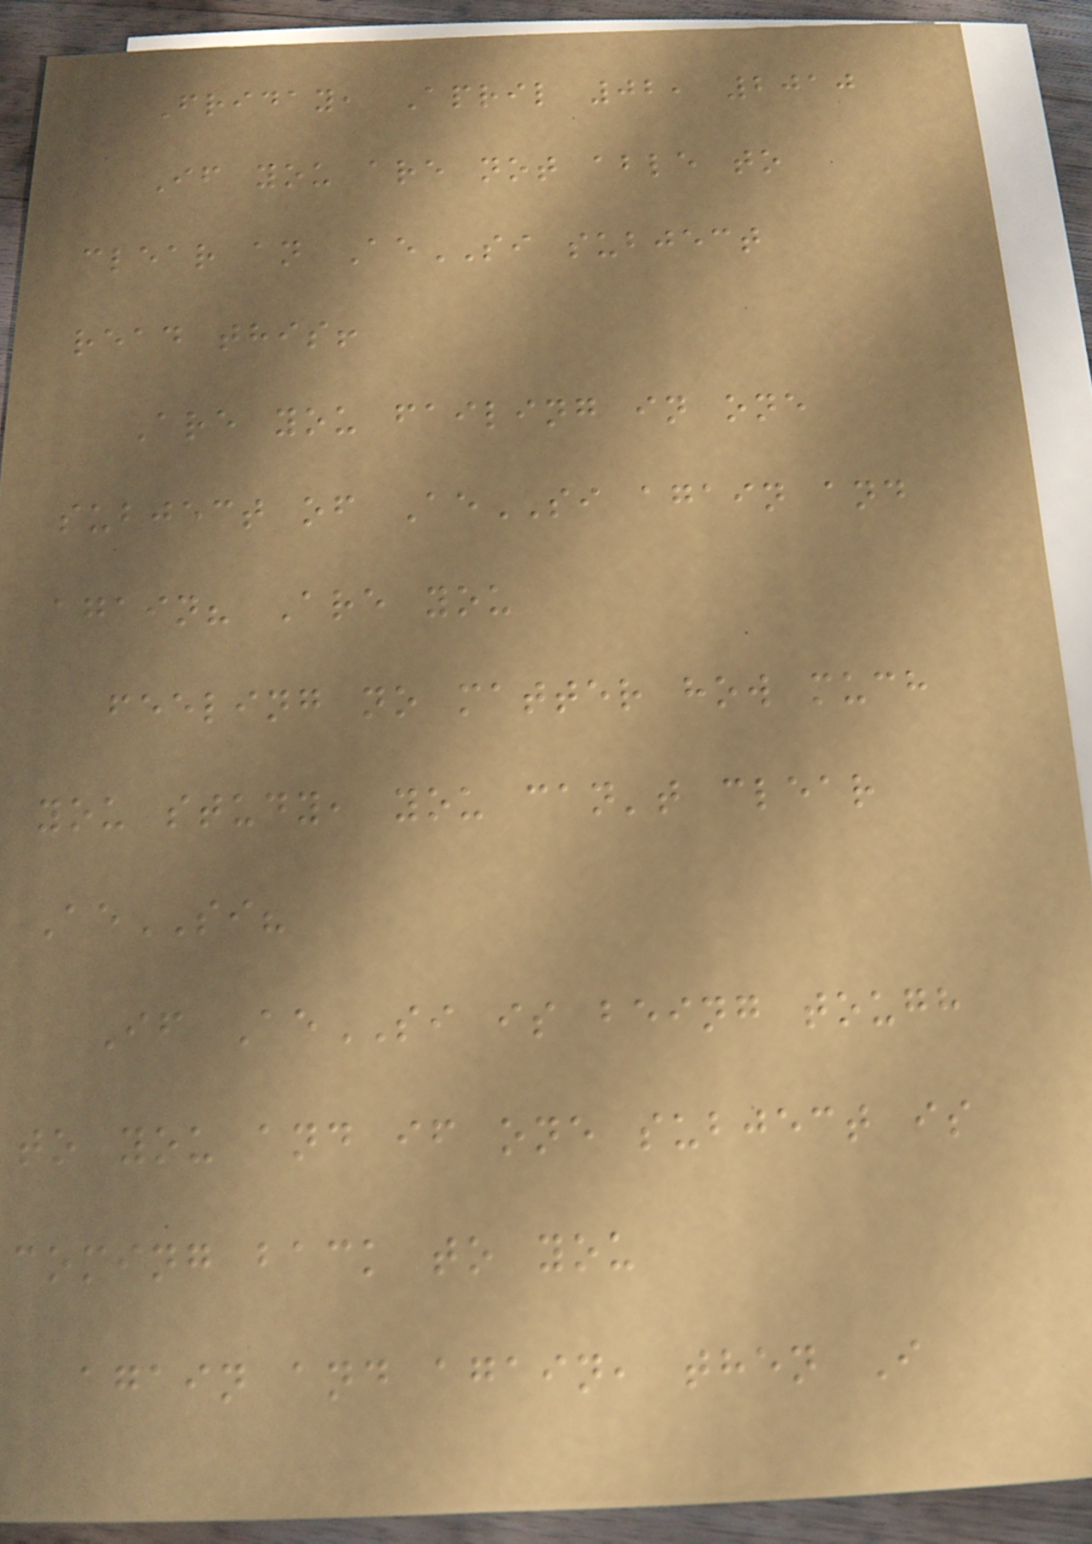Friday, April 02, 2010
If you are not able to
clear an AeSI subject
read this!
Are you failing in one
subject of AeSI again and
again? Are you
feeling no matter how much
you study, you can't clear
AeSI?
If AeSI is being tough
to you and if one subject is
coming back to you
again and again, then I
